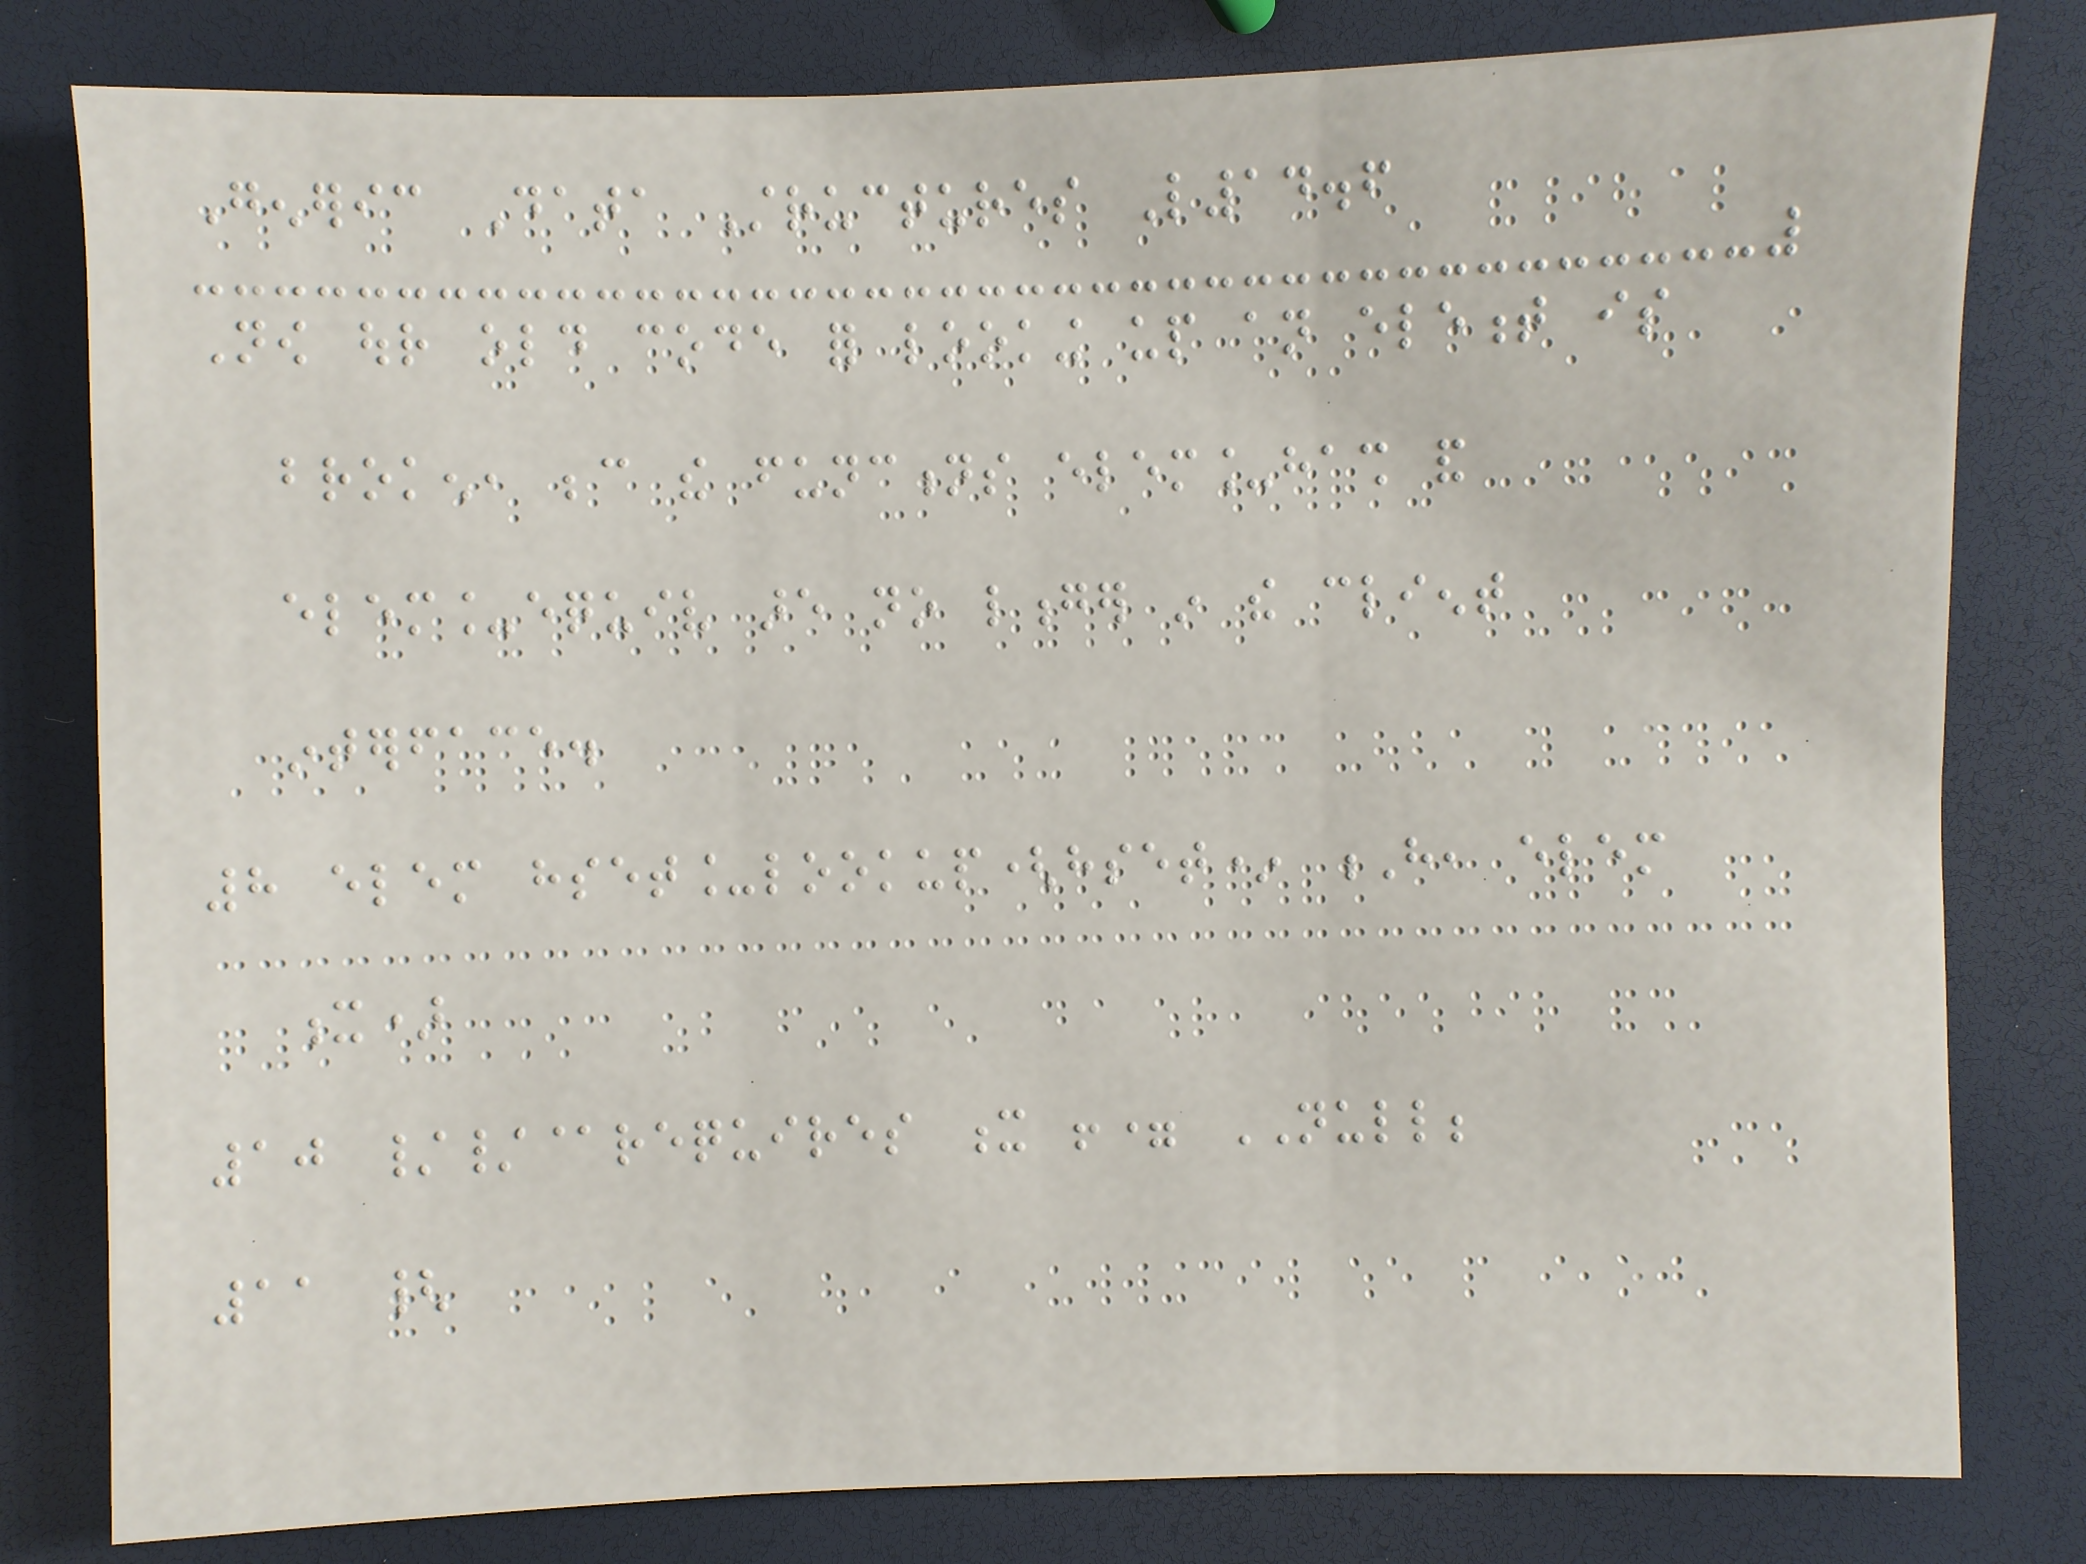Generic Data Structures L14.6
Now our old code for looking up an element is
broken, because the functions elem_hash and
elem_equiv are no longer in the client
interface.
8 elem hset_lookup(hset* H, elem
x)
10 //@requires x != NULL;
11 {
